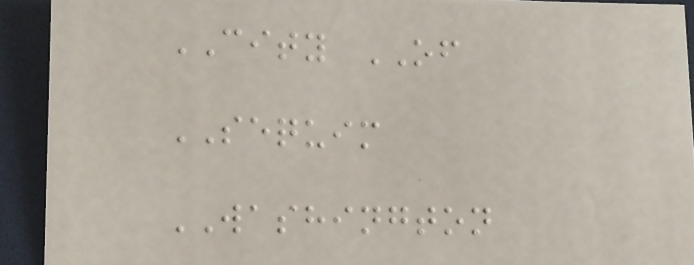CITY OF
SEQUIM
WASHINGTON
